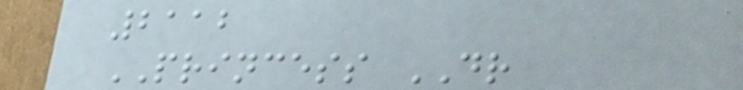2112
PRINCESS DR
